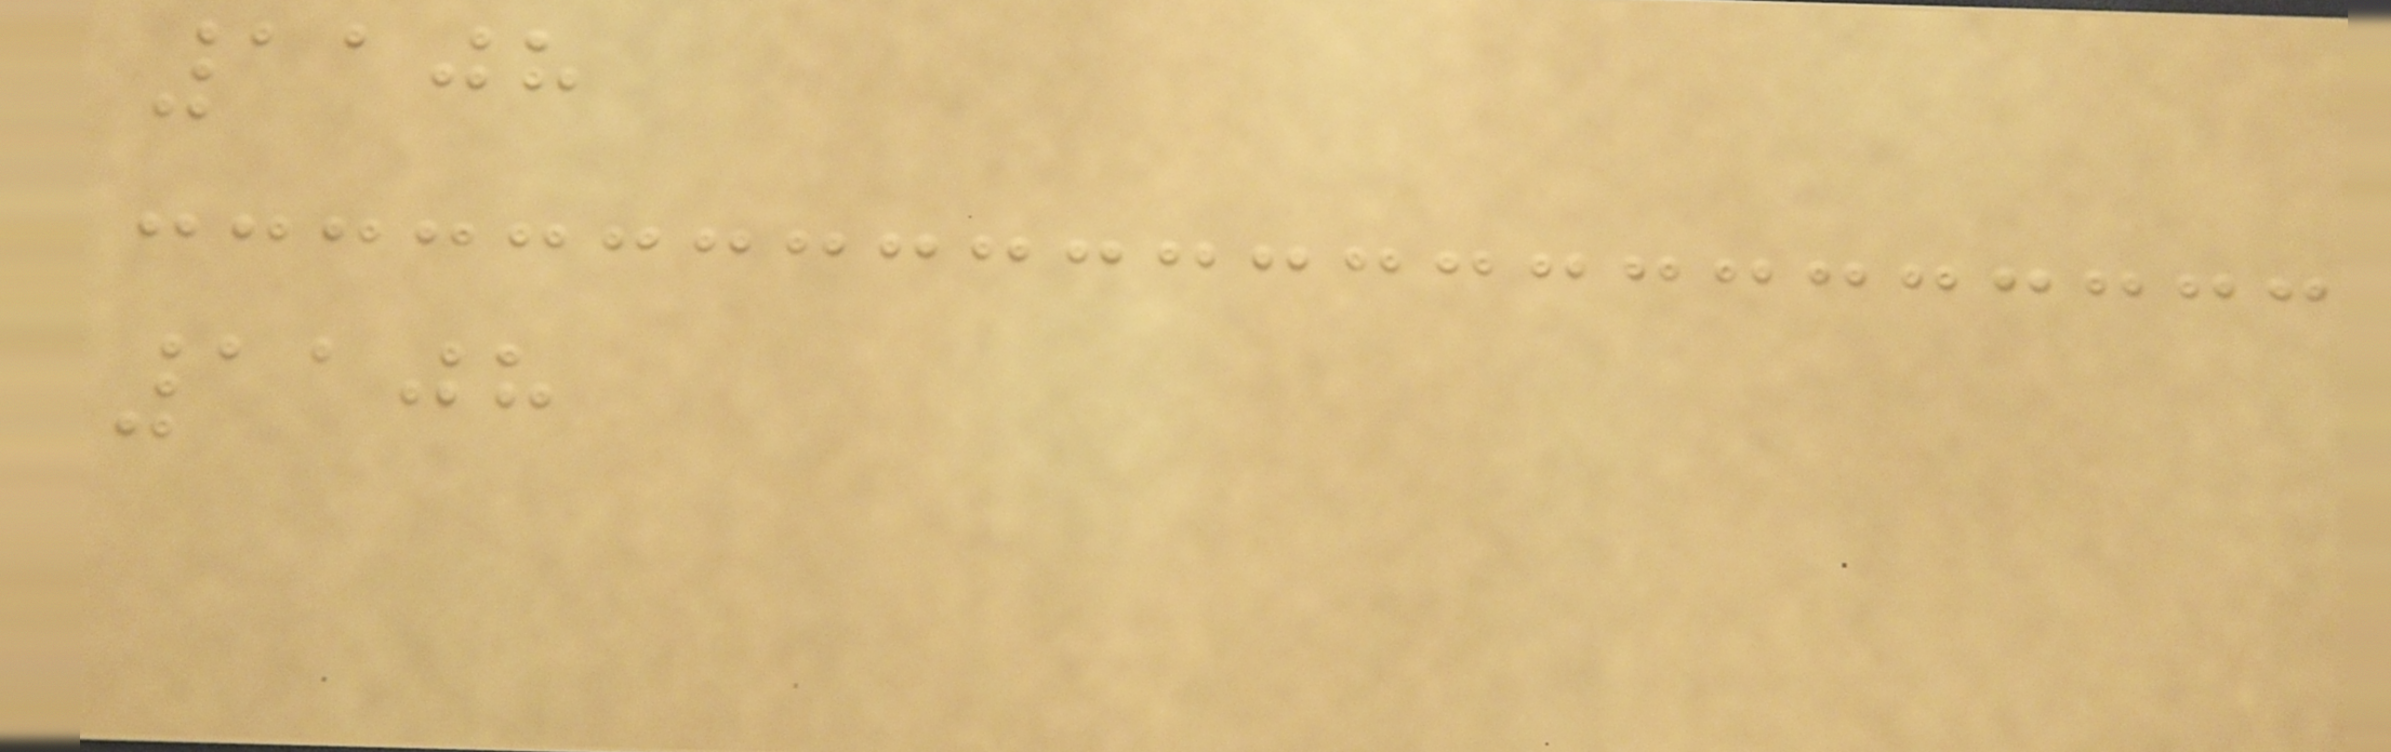1108
1108
